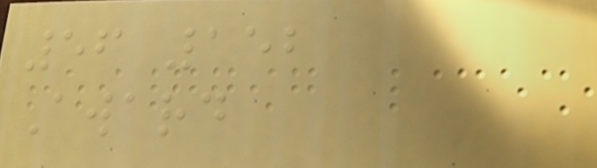56 152
Award
